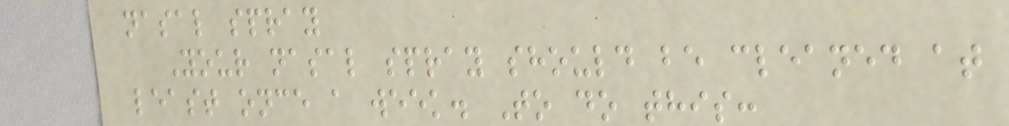nasal spray
Your nasal spray should be cleaned at
least once a week. To do this:
